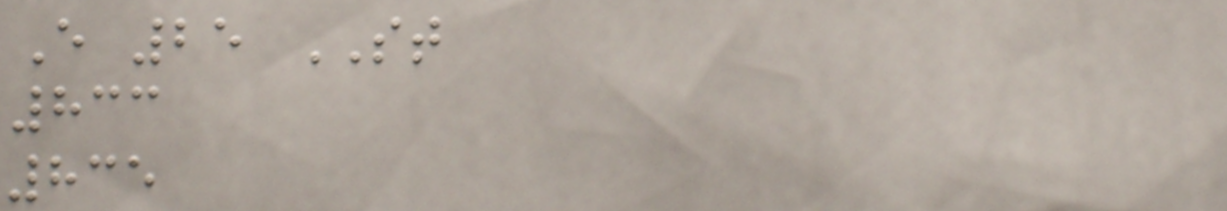E 25 ST
833
835
